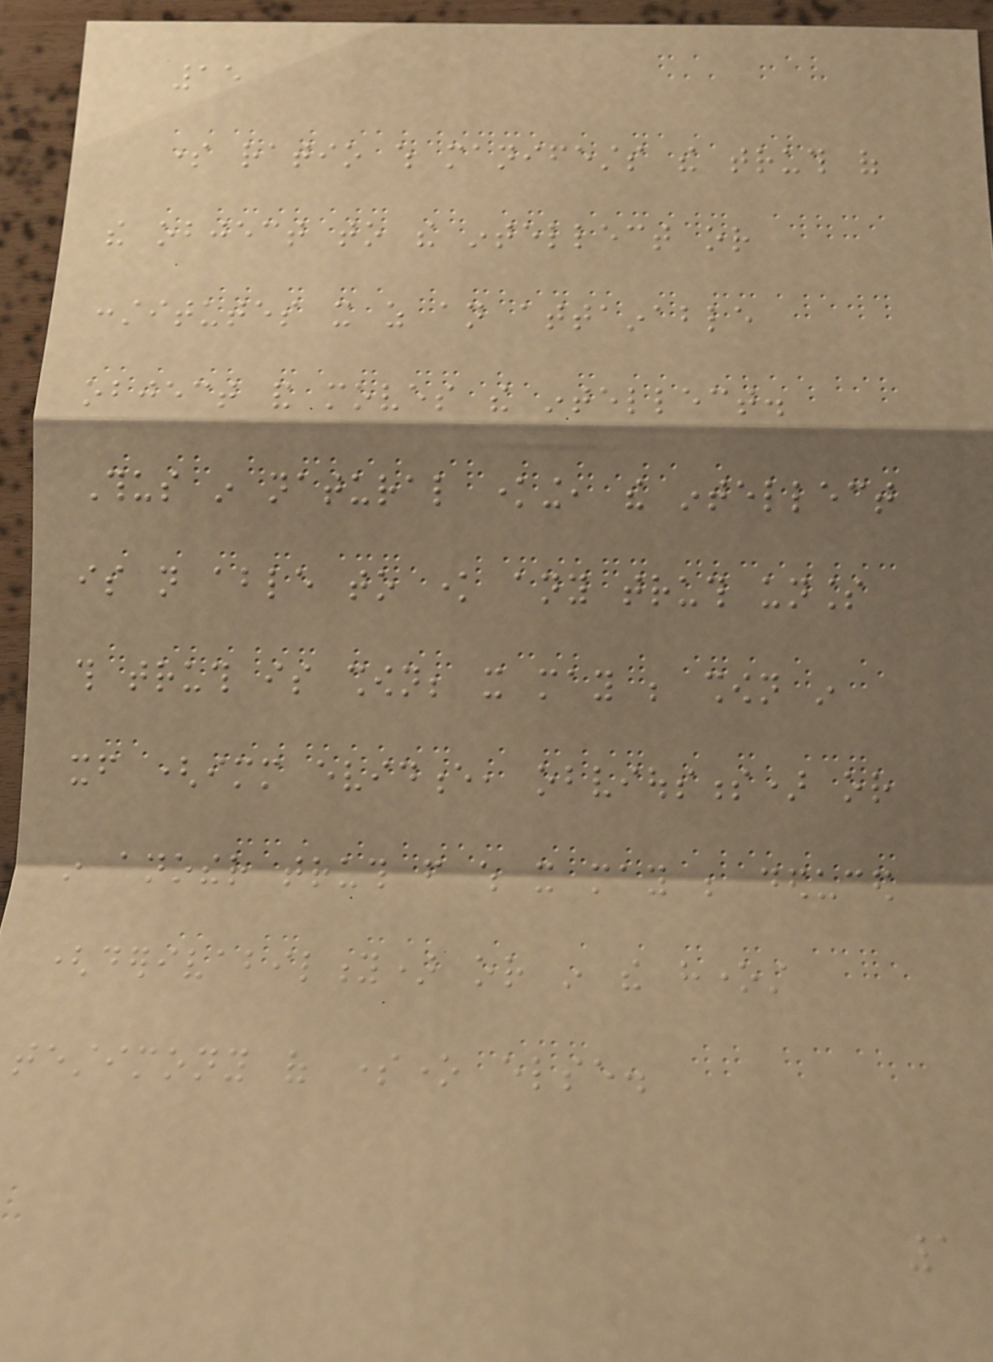15
some ratio which manifests the truth of
the object to the intellect or
constitutes it as an attainable
object and moves the intellect.
Thus in natural knowing, the intellect
is not able to know any truth unless
this truth is shown; it may be shown in
itself (immediate evidence, obviousness) or
in another truth from which it may be deduced
(derivability) or in the honest
testimony of someone else.
1
